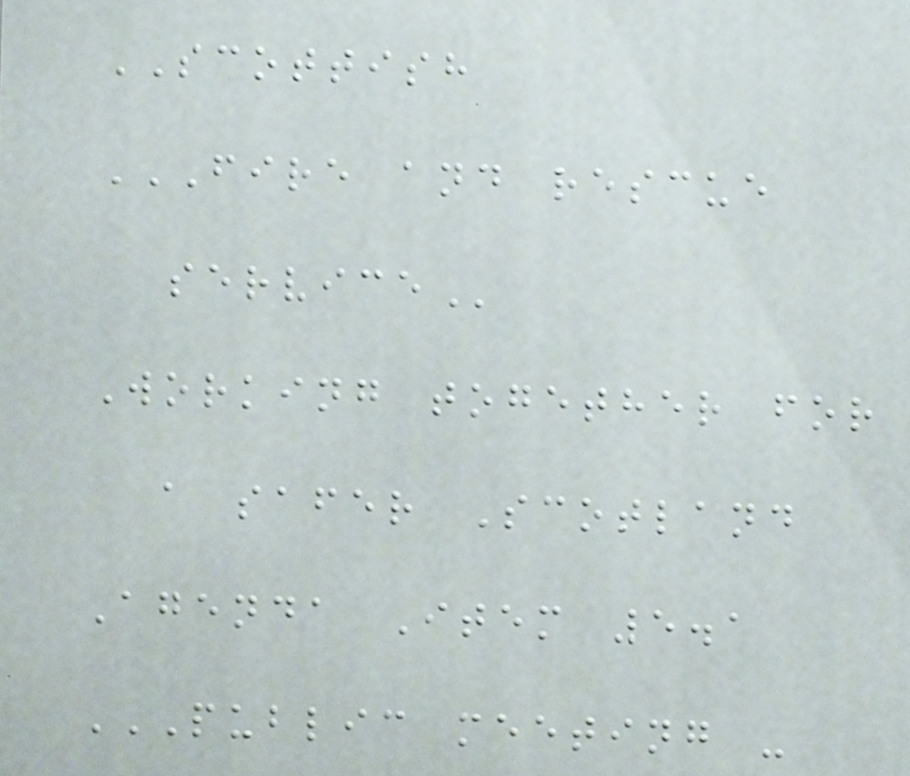SCOTTISH
FIRE AND RESCUE
SERVICE
Working together for
a safer Scotland
Agenda Item 5.1
PUBLIC MEETING -
